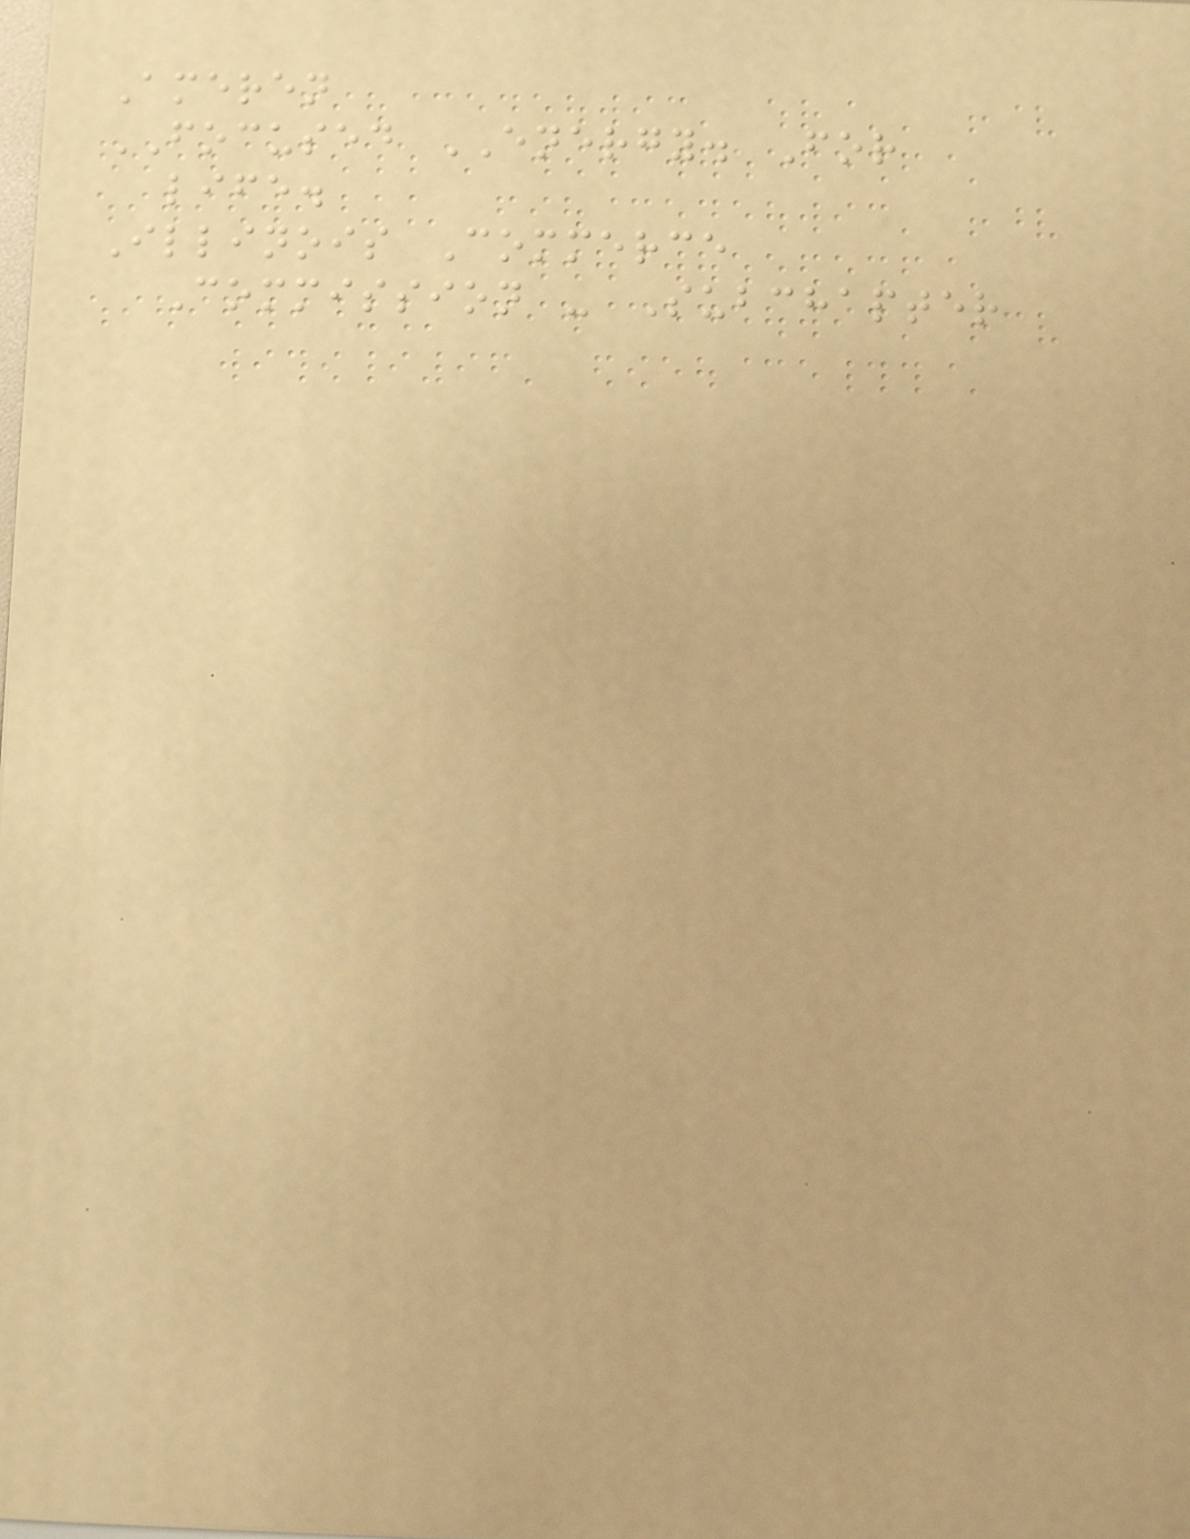Ameren
FOCUSED ENERGY. For
life.
Illinois Commerce
Commission - Subchapter
